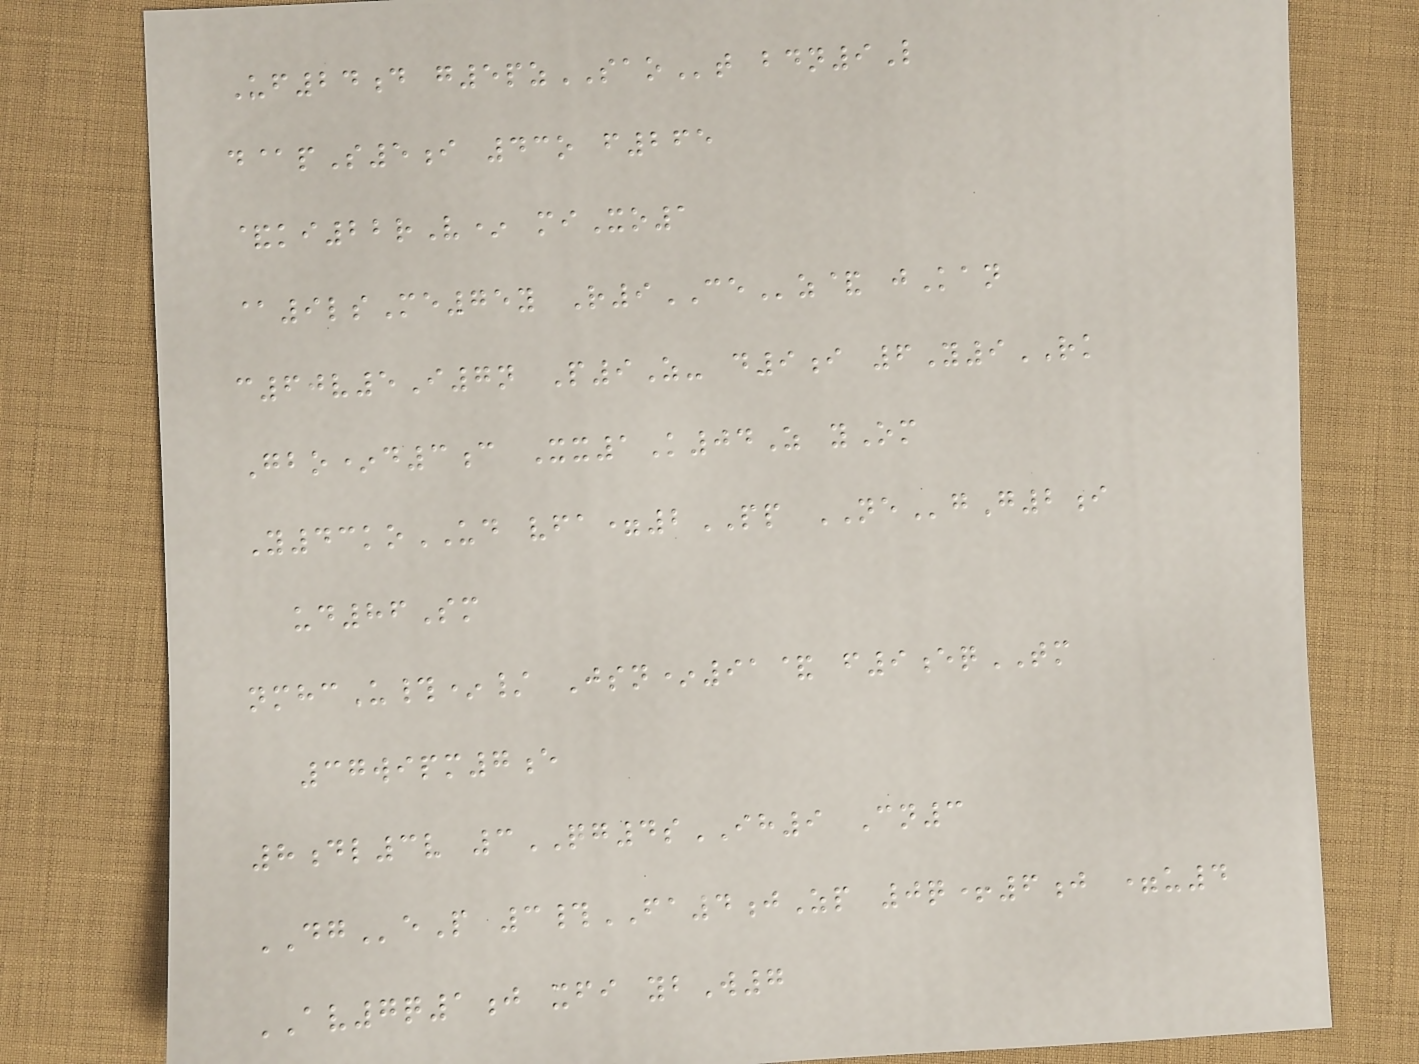Uf24d g5pzSAOt bdn9L
d@pS5i 43o f265
&ki22rV* miXo1
@9lsMe75y R9CEz& jKan
c60v5I7n P9Z- d9i 6Y9RK
Gbo*d3c Xx1K04Z yOm
Y43koUD vfa=2PP NEgG2i
ud86Sm
nmhcU#*/ Jsn*91& f9eqTM
37wipm7e
8dl3v 3QG4sIH9 Cn3
DGeP 3#FA4jZp 0q+6j =u4
AV7q1j xfi ybW7
